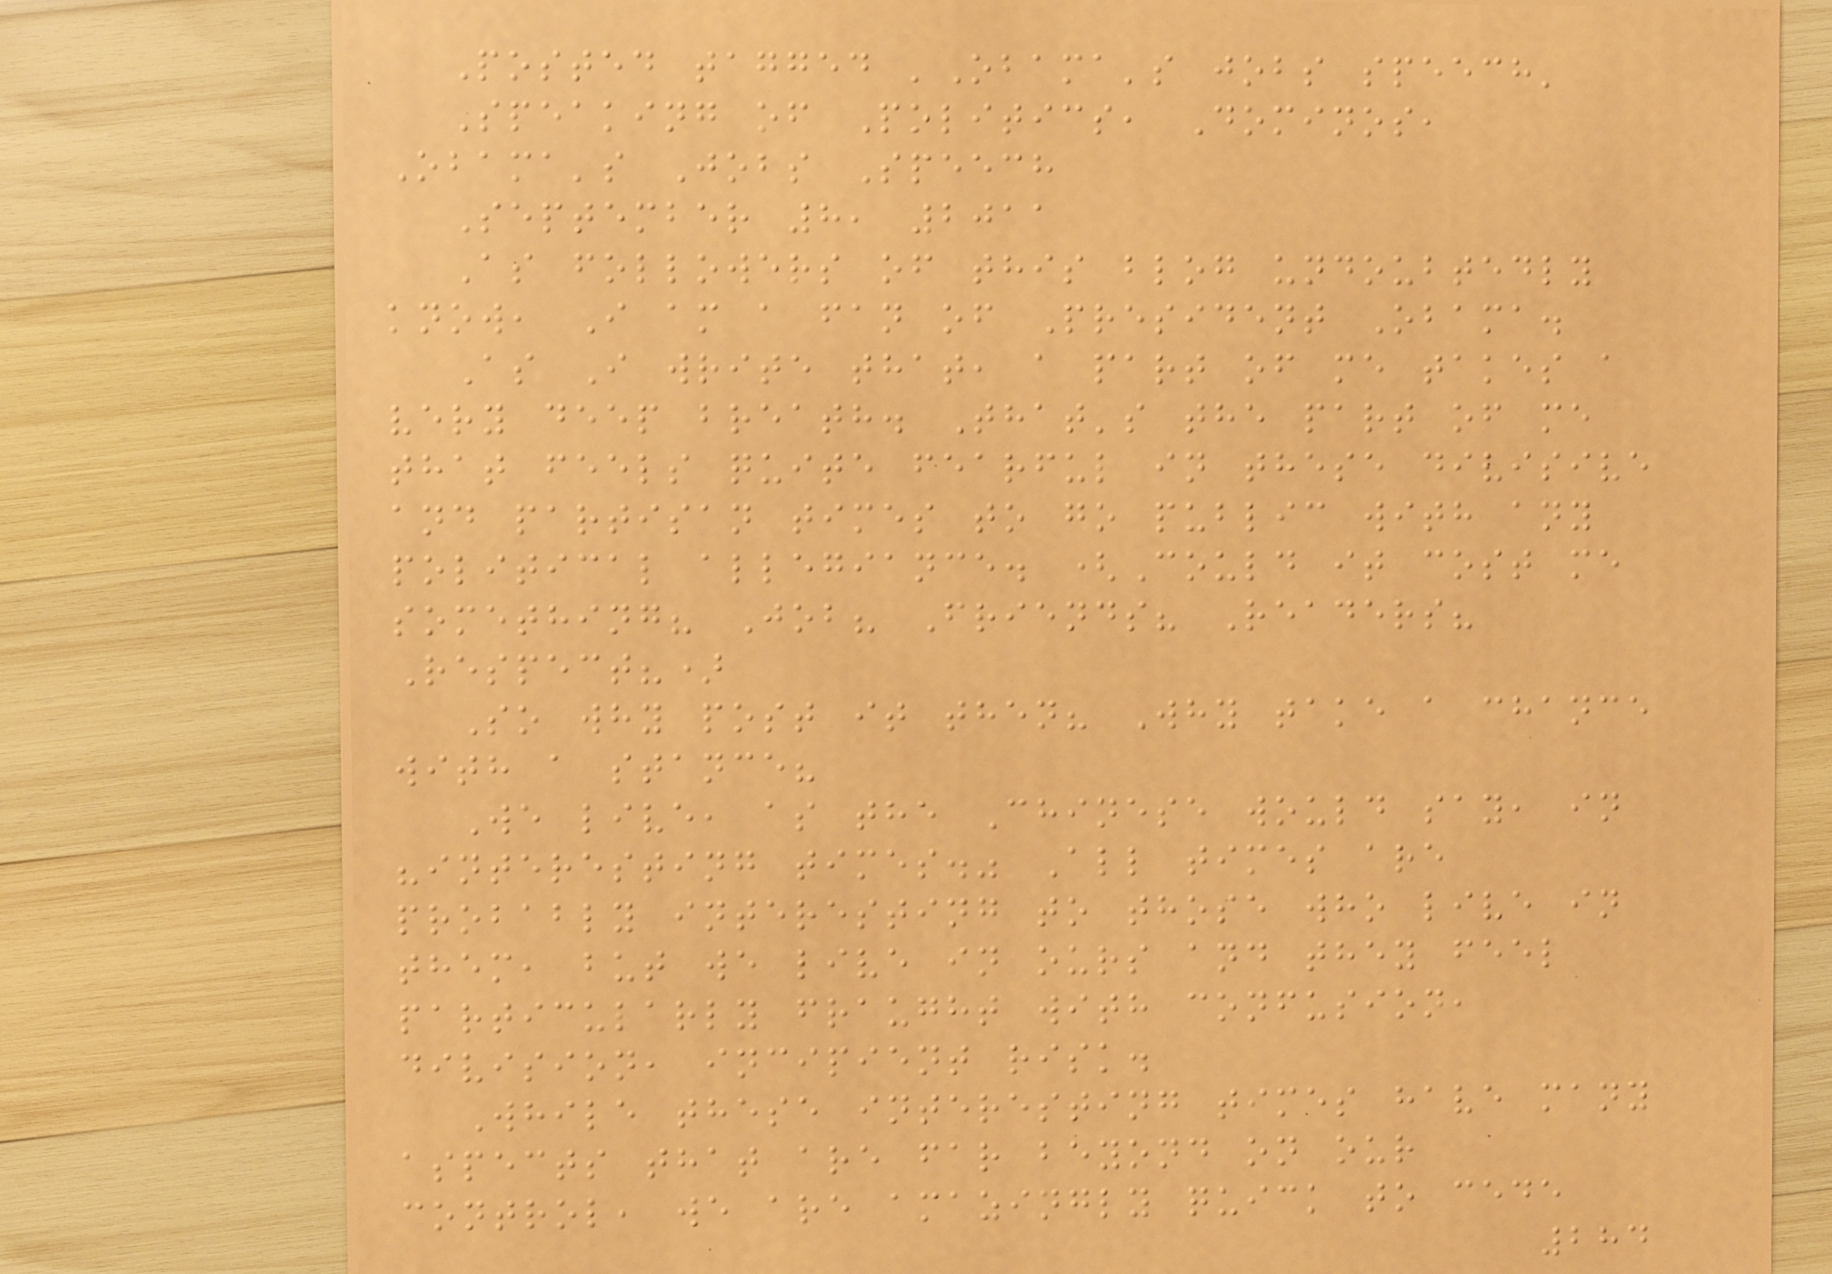Posted tagged 'Obama's jobs speech'
Speaking of Politics, Dominos,
Obama's Jobs Speech
September 8, 2011
As followers of this blog undoubtedly
know, I am a fan of President Obama.
As I write that, a part of me takes a
very deep breath. That's the part of me
that feels quite fearful in these divisive
and partisan times to go public with any
political allegiance. (Could it cost me
something? Job? Friends? Readers?
Respect?)
So why post it then? Why take a chance
with a stance?
We live, as the Chinese would say, in
"interesting times." All times are
probably interesting to those who live in
them, but we live in ours and they feel
particularly fraught with confusion,
division, incipient risk.
While these interesting times have many
aspects that are far beyond on our
control, we are amazingly quick to cede
284
